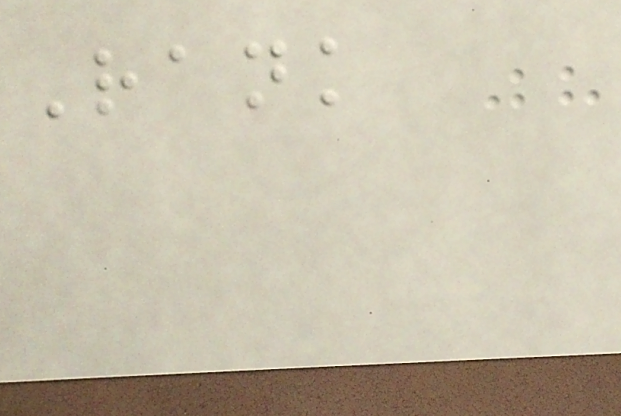Rank
